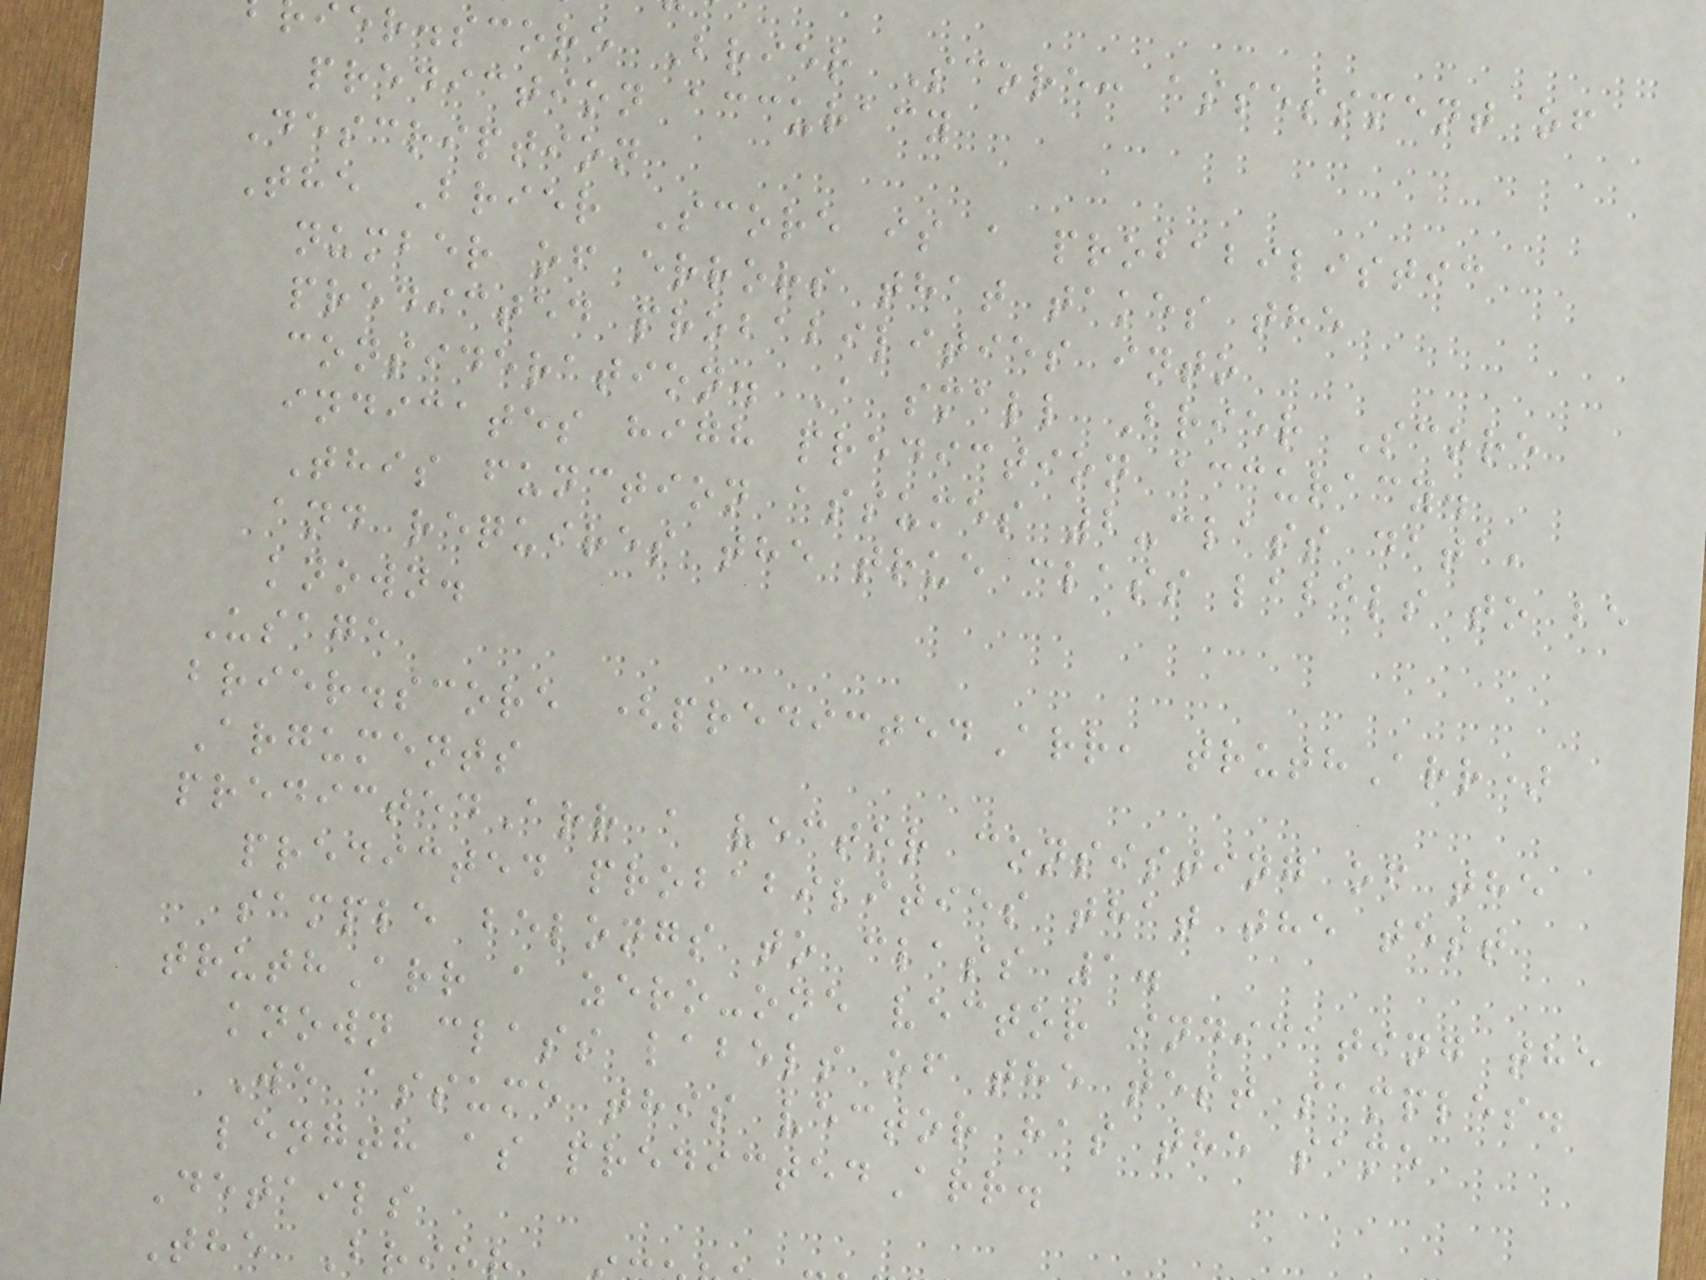er.score Brier Score: assessment of
prediction accuracy
Description
The Brier Score is a probabilistic
number of errors that takes the
predicted probabilities into
consideration. A small Brier Score
indicates high prediction accuracy.
This function assumes 2-class data,
and requires the true class labels to be
known.
Usage
brier.score (predictedArr, truthArr)
Arguments
predictedArr a vector consisting of the
predicted probabilities that the test
sample belongs to class 1.
truthArr a zero-one vector indicating the
known class labels of the test samples.
We assume this vector has the same
length as predictedArr.
Details
